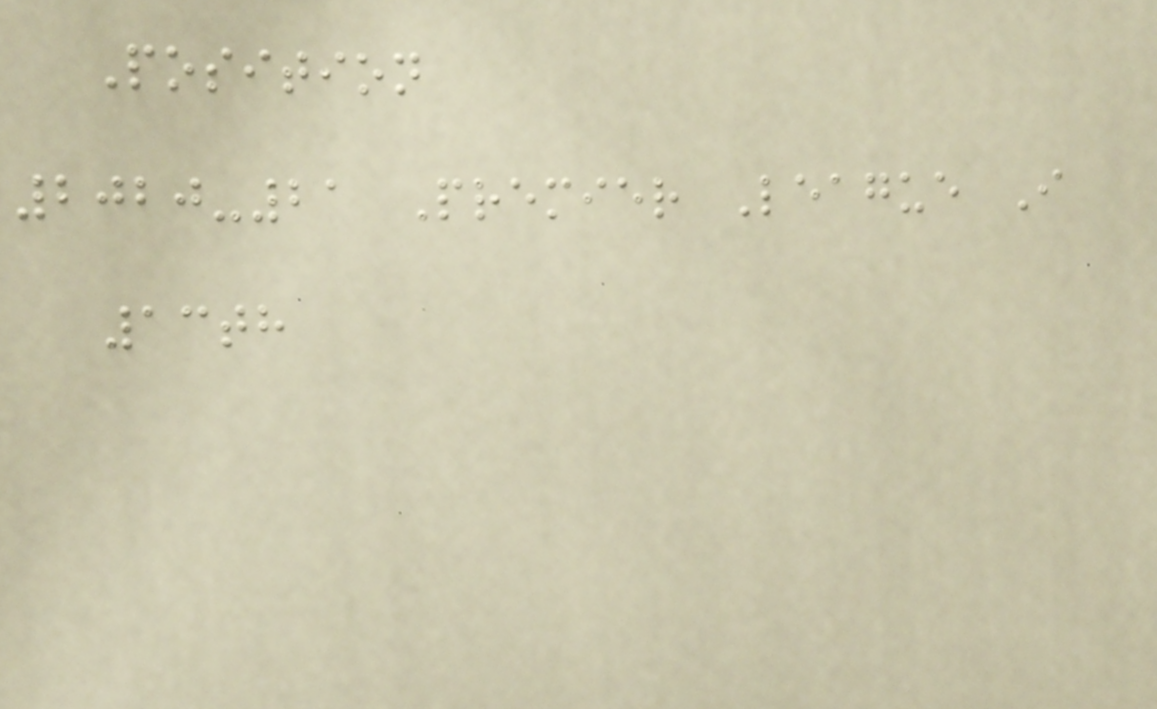Position
2020-21 Premier League I
13th
